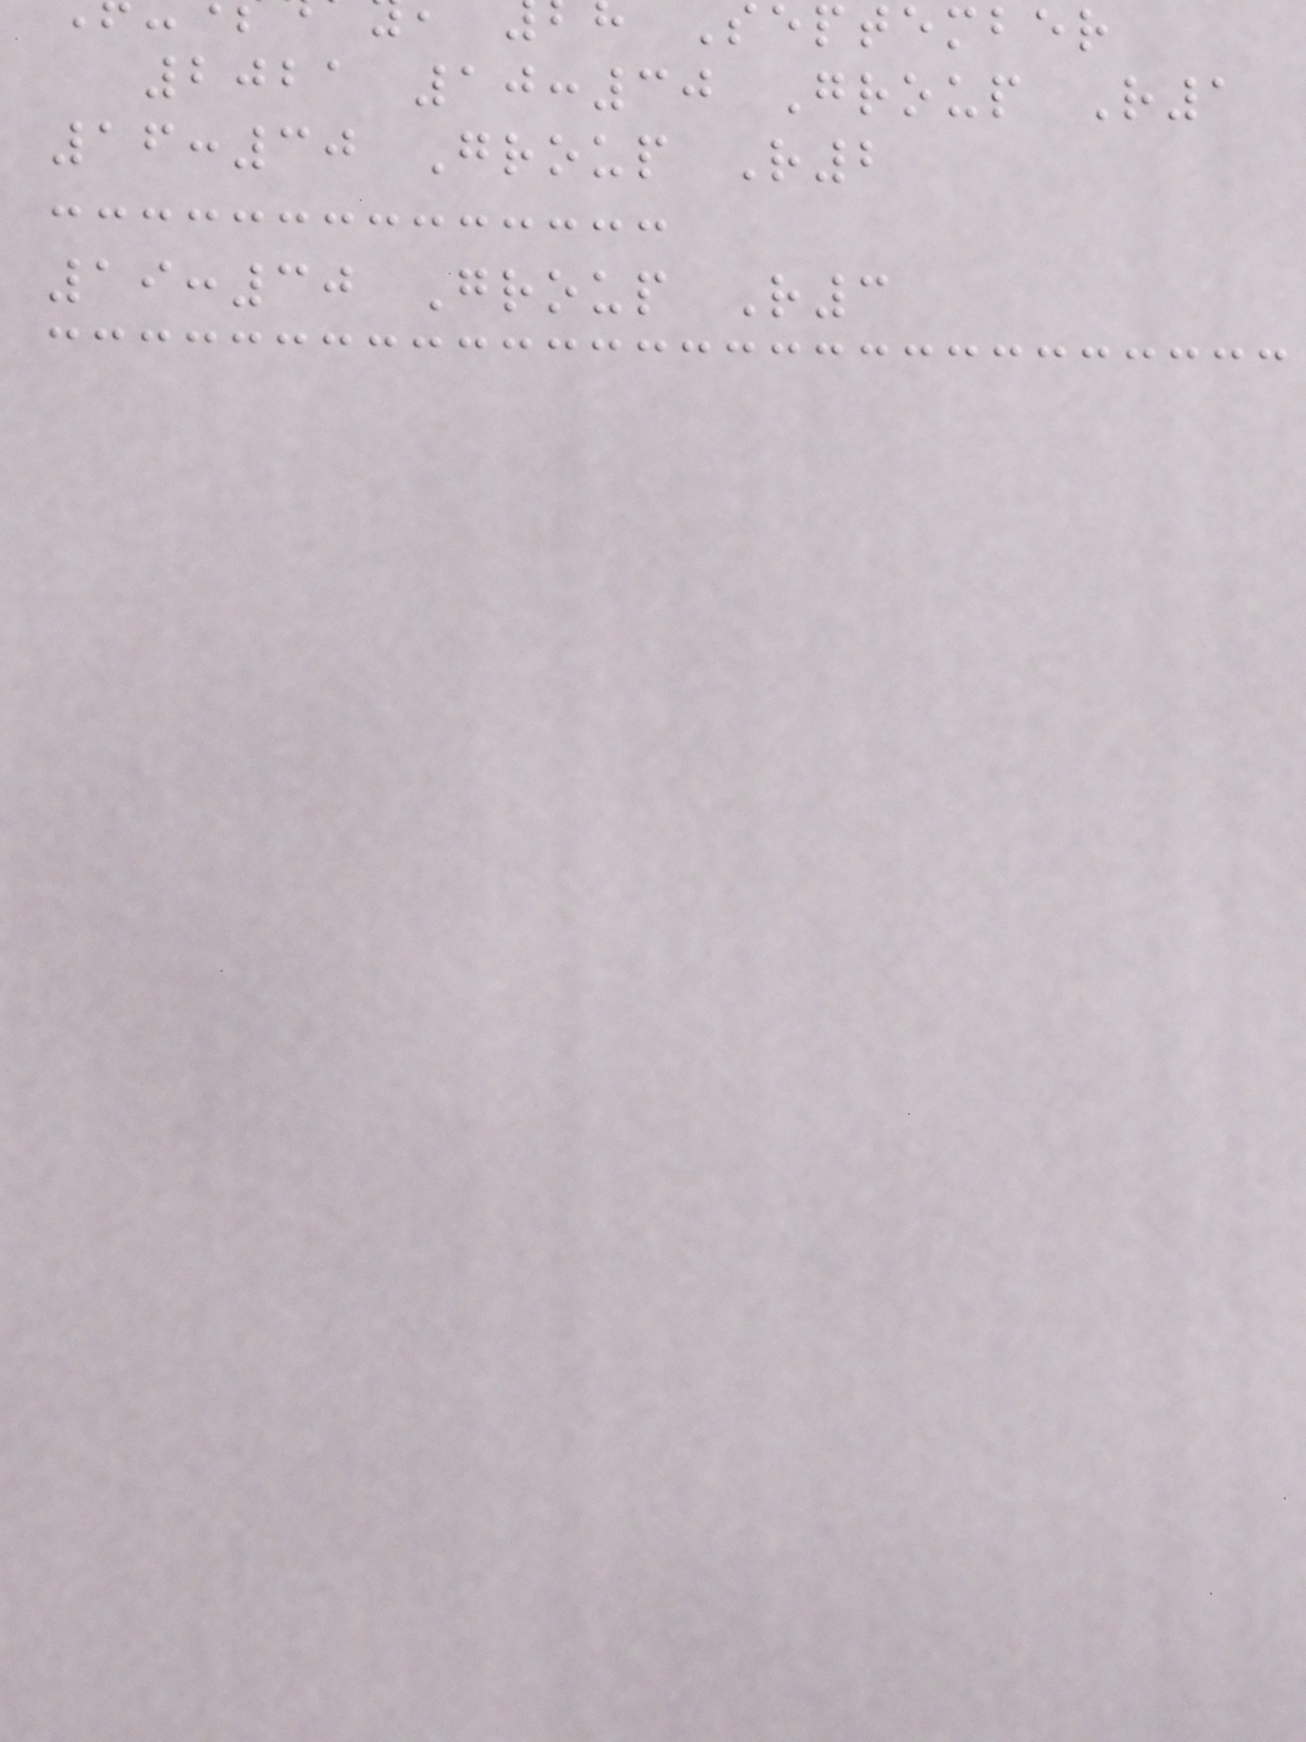september
2021 10:30 Group R1
16:30 Group R2
19:30 Group R3
